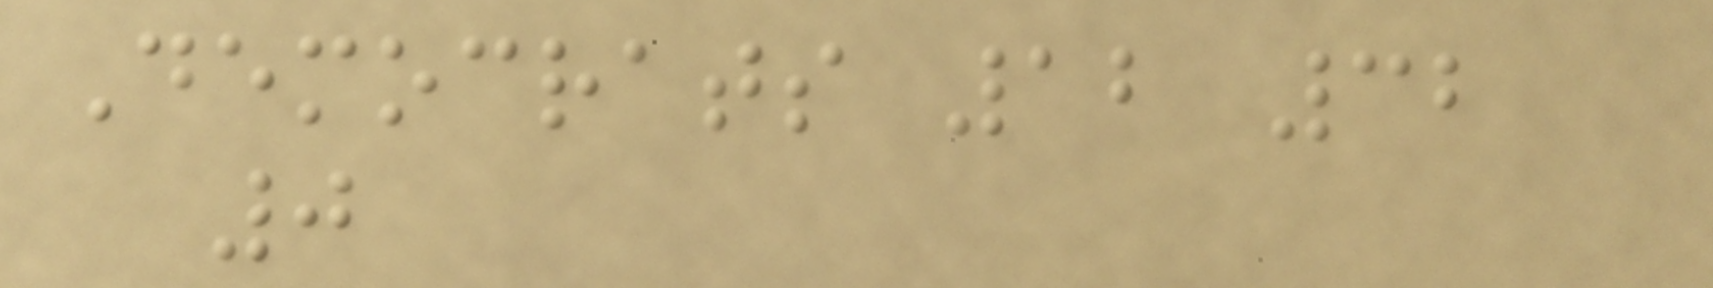Democrats 12 32
0
